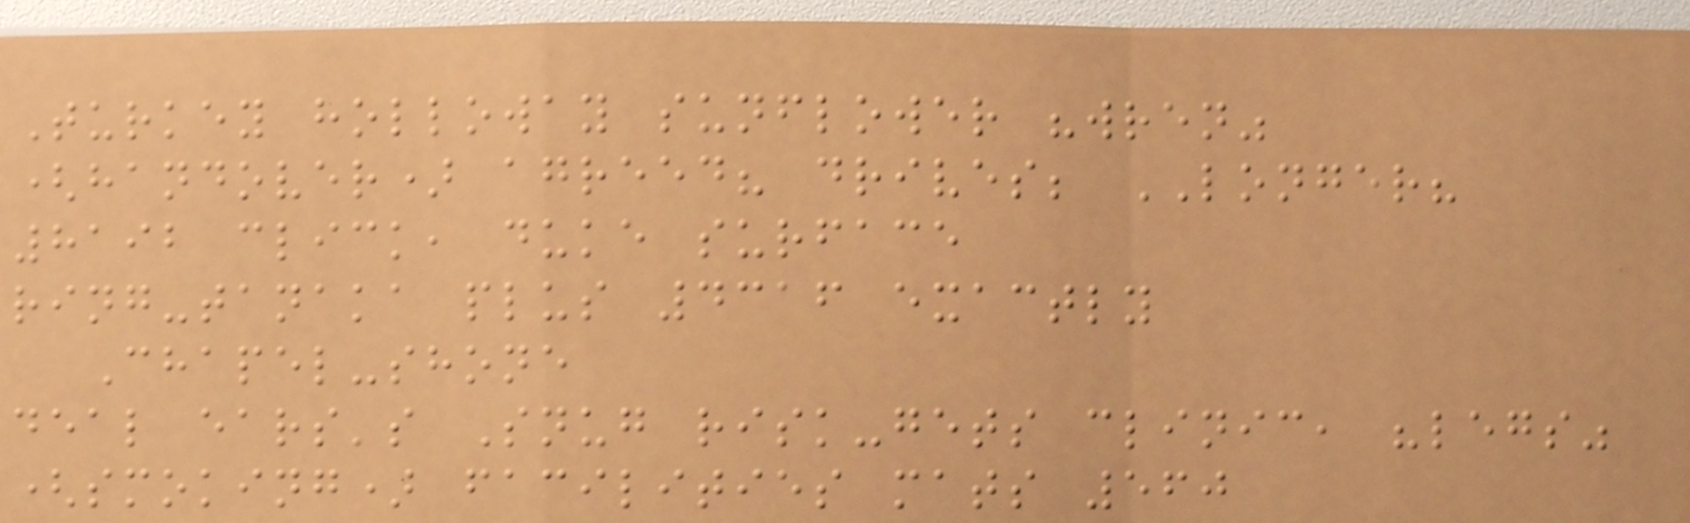Turkey holloway sunflower "wren"
(handover) agreed? drives; LONGER?
8192 click, duke surface
ring-tanaka plus 4316 exactly
Chapel-shone
deal ears's Snug risk-gets clinic, "legs"
(smoking) facilities mats 560
